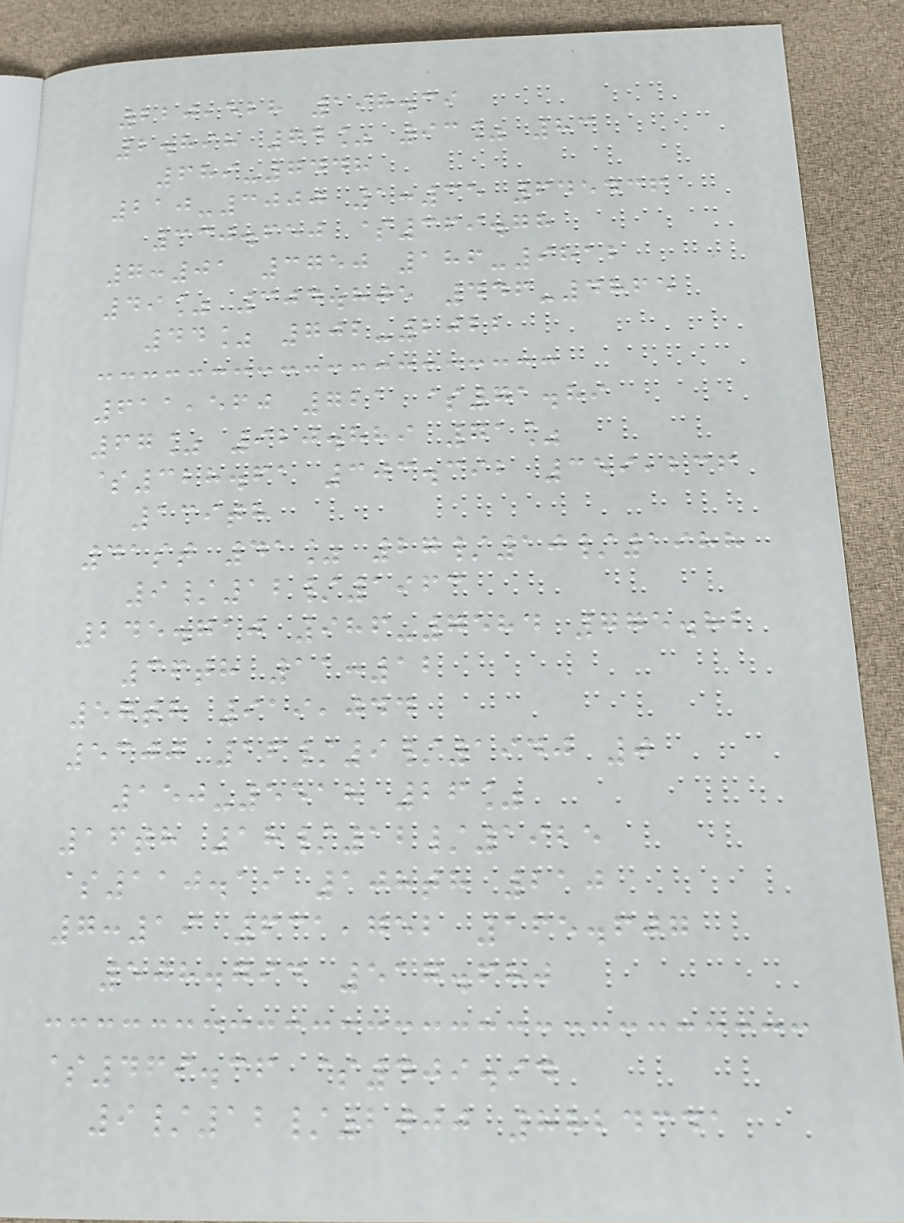220,528 198.39
2.898 74% 93% 83
689-7448
210-3000 1:35 645436
330.650 $369.78
7:01 3750 186-9812
49% 304.805 446-4865
44% 702-2022
611,560 721 $71.89
67% 920.889 71%
$328.61 303.392 359,236
139th
41st 41% 27/10/1988
9/12/1963
245.710 986-7584 775.82
36th 11:12
57th 919,044
5300 16/9/1940 0
150-5518 26%
16th 18/12/1925
$110.19 108th 210
7:19 631,752 165.607
508.794 517.680
$469.36 $409.94
9/12/2000 8824341
